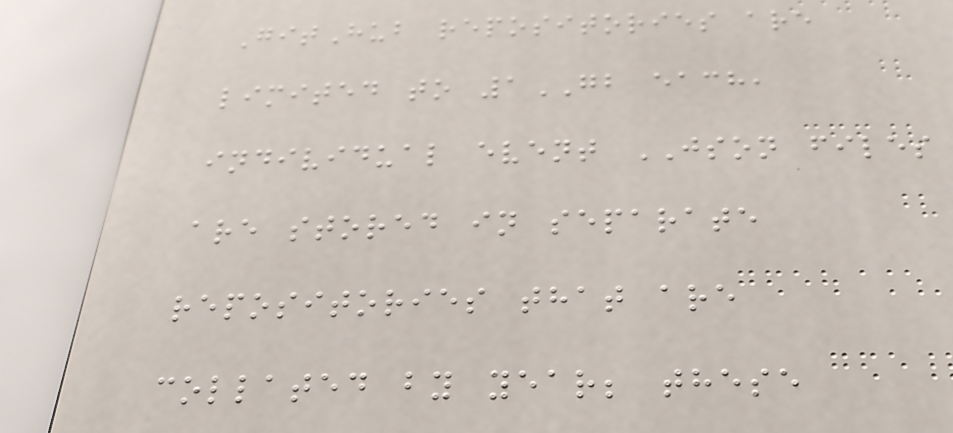GitHub repositories are
limited to 1GB each,
individual event JSON files
are stored in separate
repositories that are
collated by year; these
